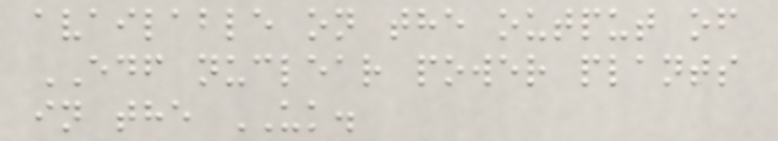available on the output of
EDF nuclear power plants
in the UK.
